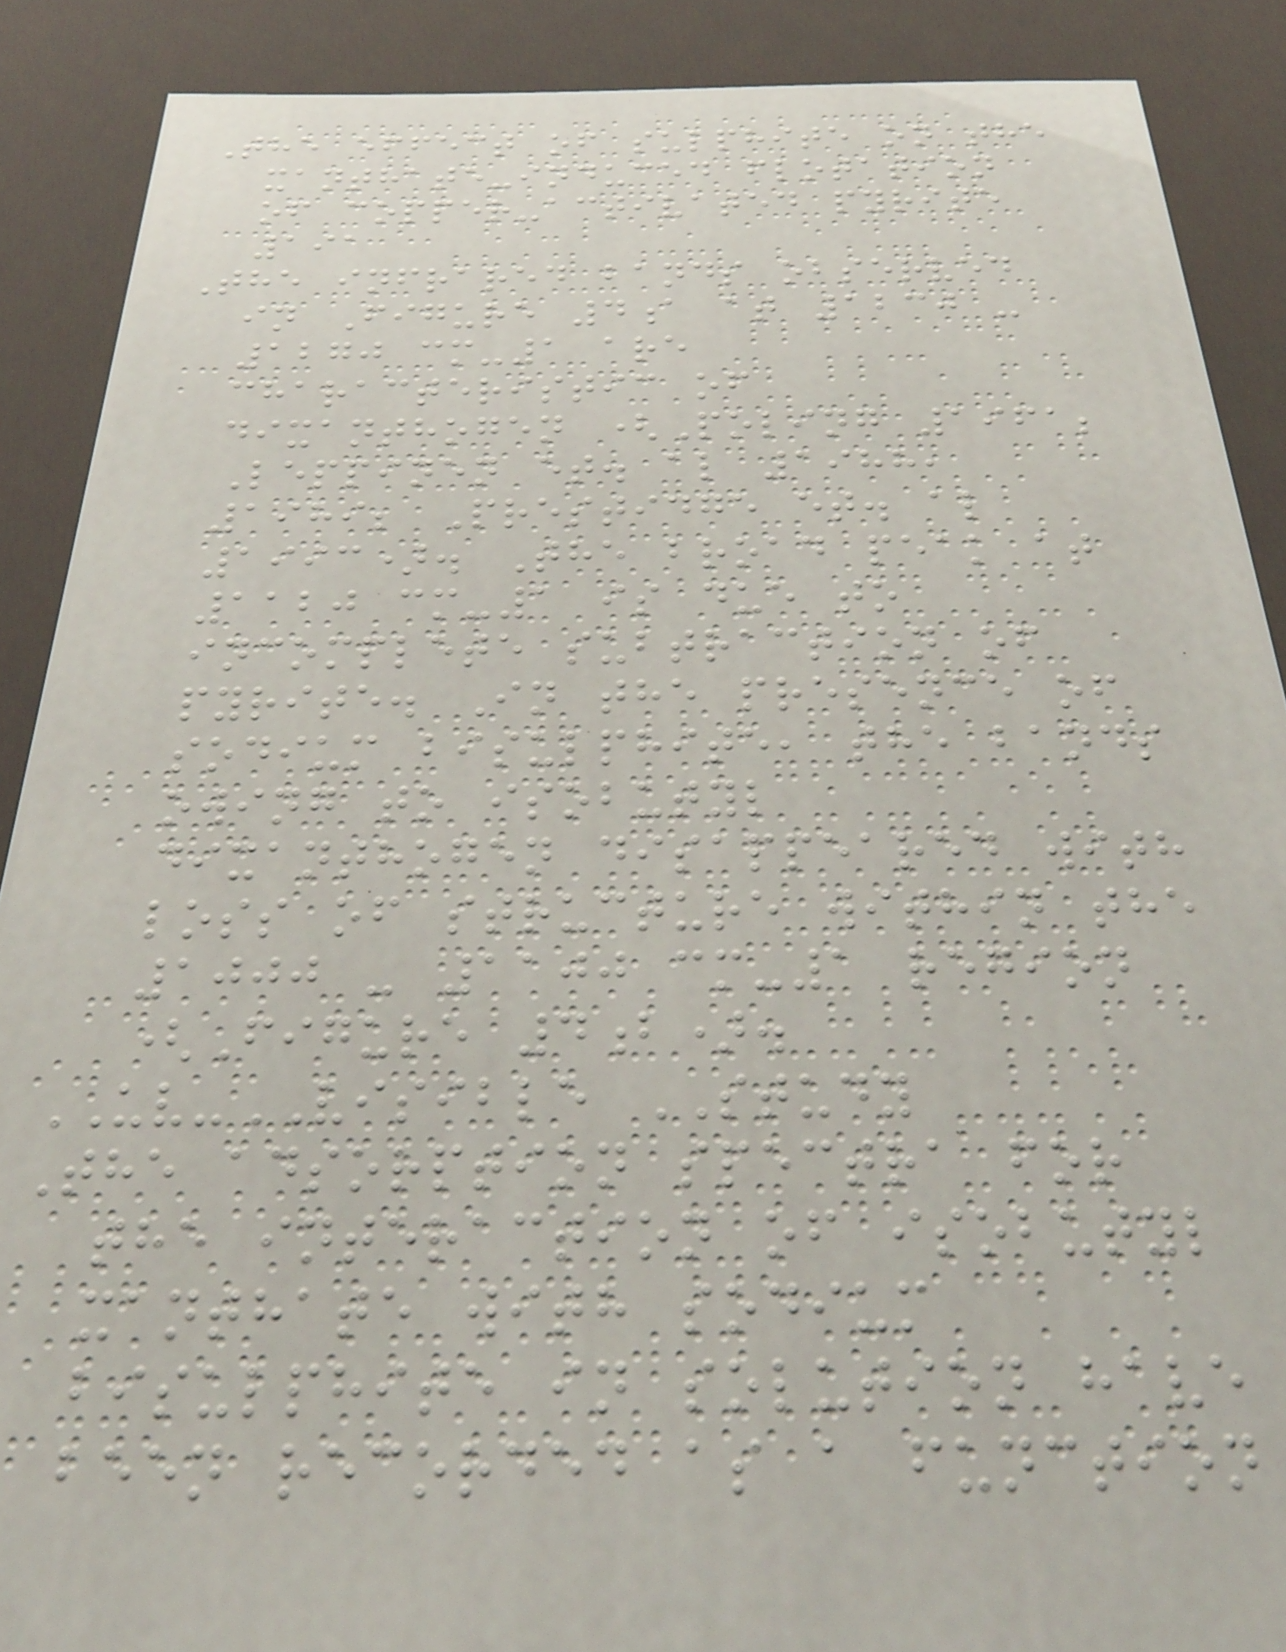The effect of sulphite on the
xanthate-induced flotation
of copper-activated pyrite
191
The infrared bands observed
in Figure 4a at 1230 -
1270 cm-1 are
characteristic of
dixanthogen (Poling 1961;
Leppinen et. al 1988,
1989; Prestidge et. al
1993). The broad peak at
1120 cm-1 is due to
incomplete subtraction of
pyrite. In the presence of
sodium bisulphite, the bands
owing to isobutyl
dixanthogen disappeared with
loss of structure within the
1000 - 1100 cm-1 region
(Figure 4b).
UV-VISIBLE STUDY
The adsorption spectra for
the interaction of isobutyl
xanthate with sodium
bisulphite in solution have
been recorded as a function
